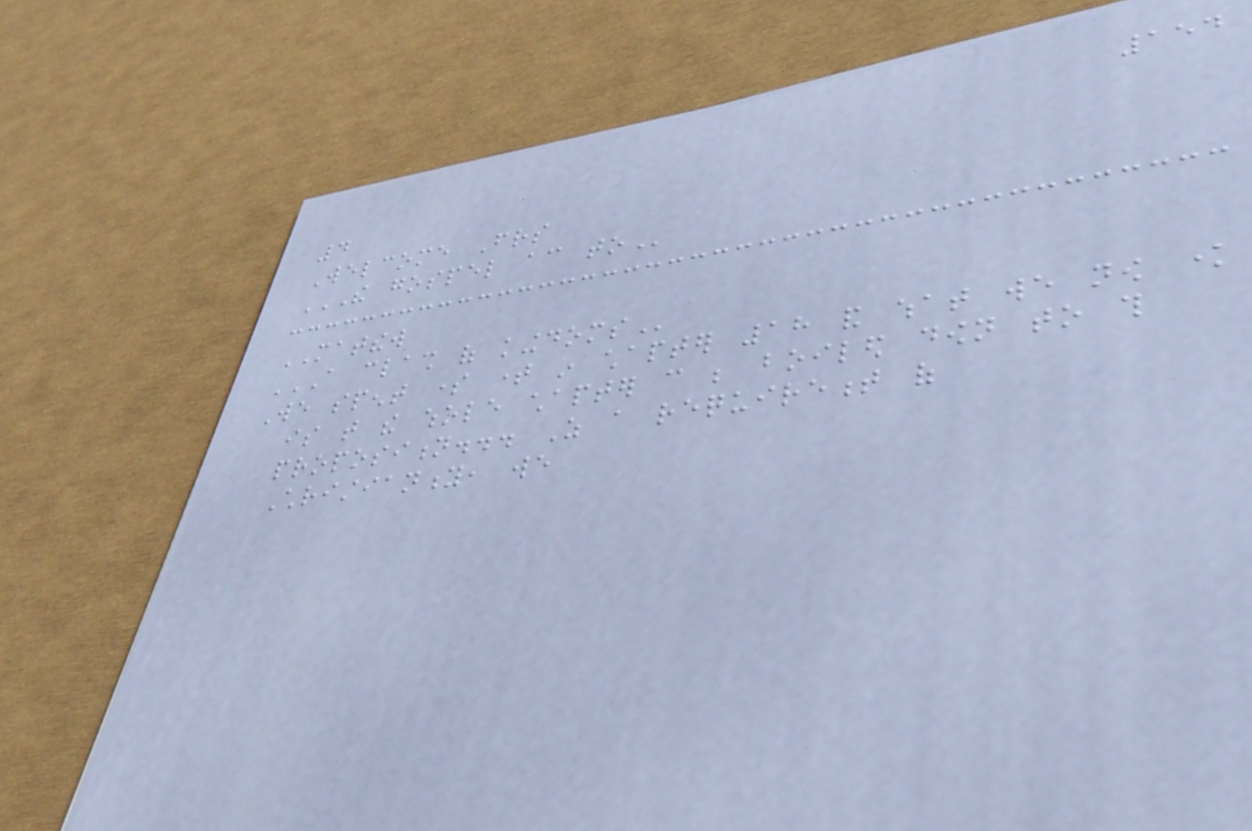154
4
Welcome Friends
THE GOSPEL ACCORDING TO
MATTHEW
A CLASH OF KINGDOMS
We spent some time in chapter 18 and what we now know
is that the whole chapter can be boiled down to this
proposition... As a requirement of
Christianity, we
